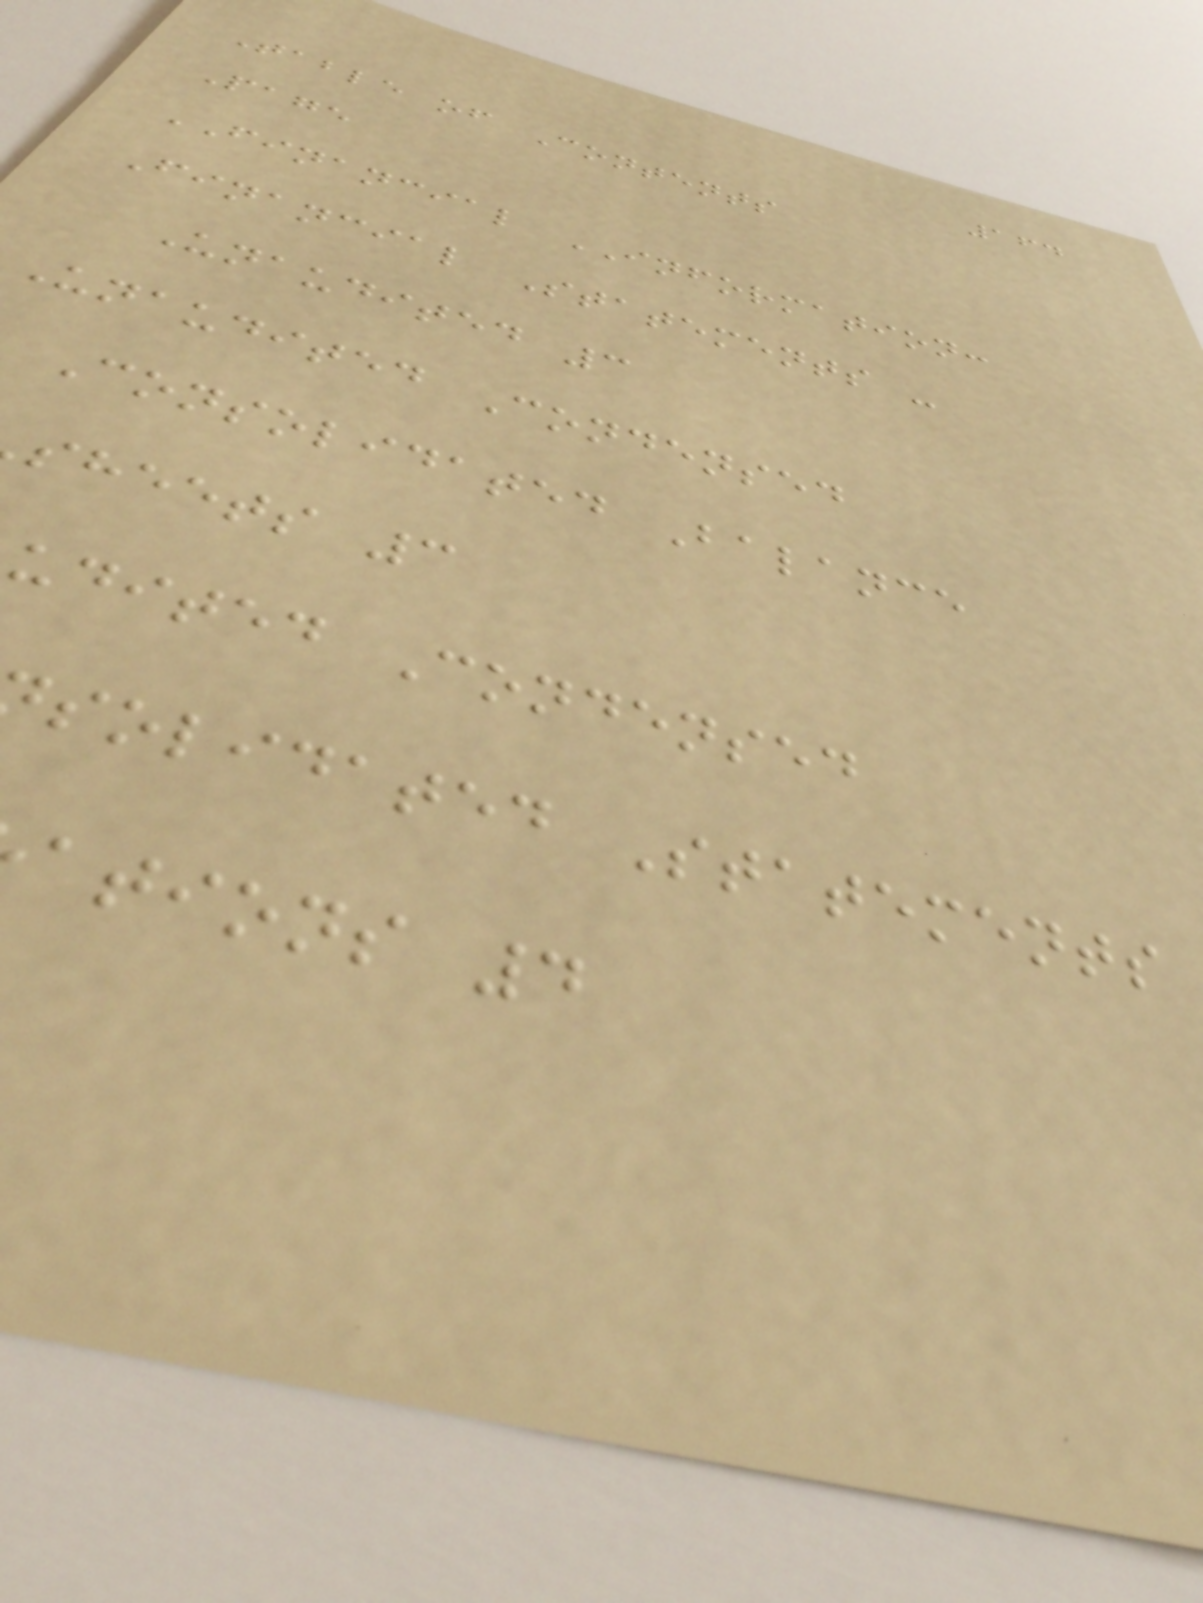164
Table of Contents
Page
FINANCIAL INFORMATION:
Financial Statements -
Unaudited 3
Unaudited Condensed
Consolidated Balance
sheets 3
udited Condensed
solidated Statements
ations 4
